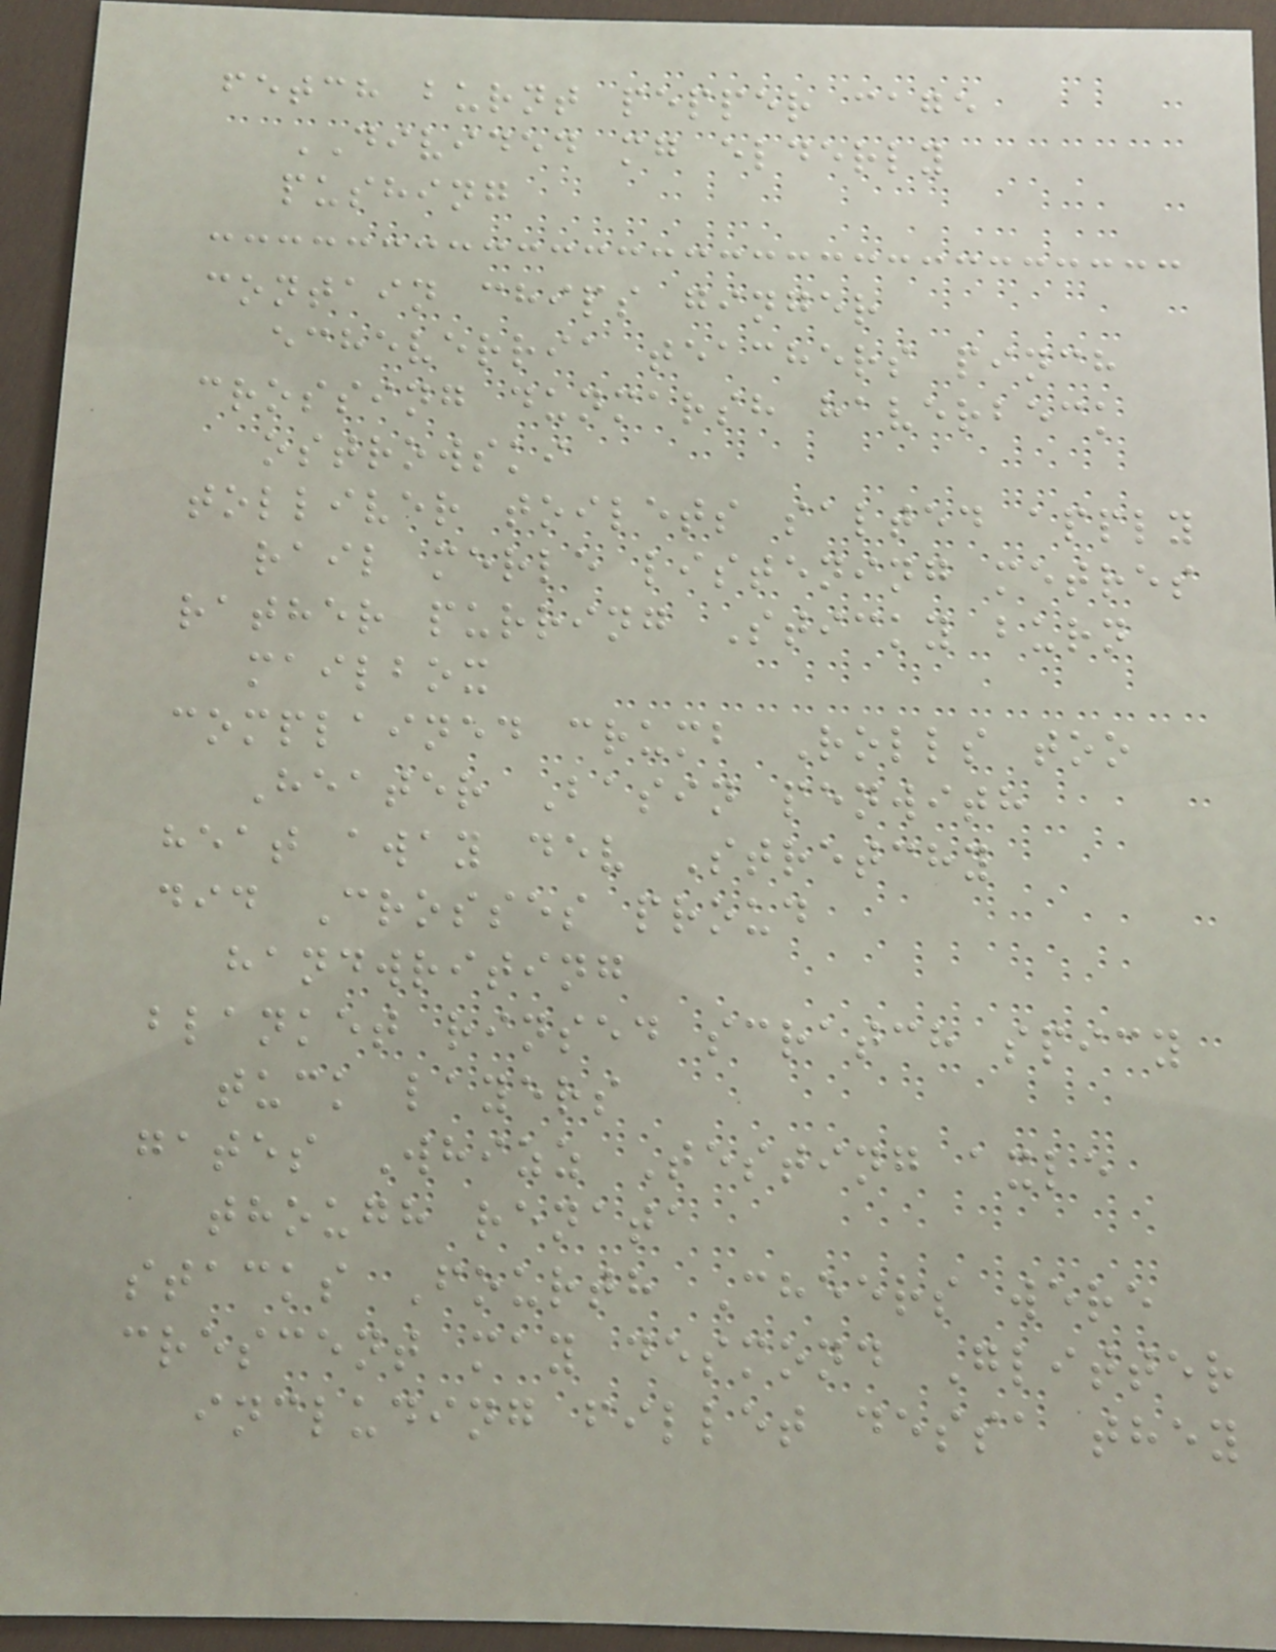fetch burnt pepper cage
DIVIDED mg elderly
pushing
contain chips ginger
echeverria teachers pinch
crossing dunmarsh haverbeck
ostrowski
tolliver toilets salted apply
rail merle listening metres
rather purring Sticky burn
mailbox
complained crumb Rolls too
Heater Basin penwith
heat away dev Stretchy
did Crosses proud
handwriting
blanket rinsed scratch spicy
tuck layers
gates Whizz Testing axle
though renata
stacks Fourth Cheers were
crescent may desmond Glitter
including fillet dessa they
